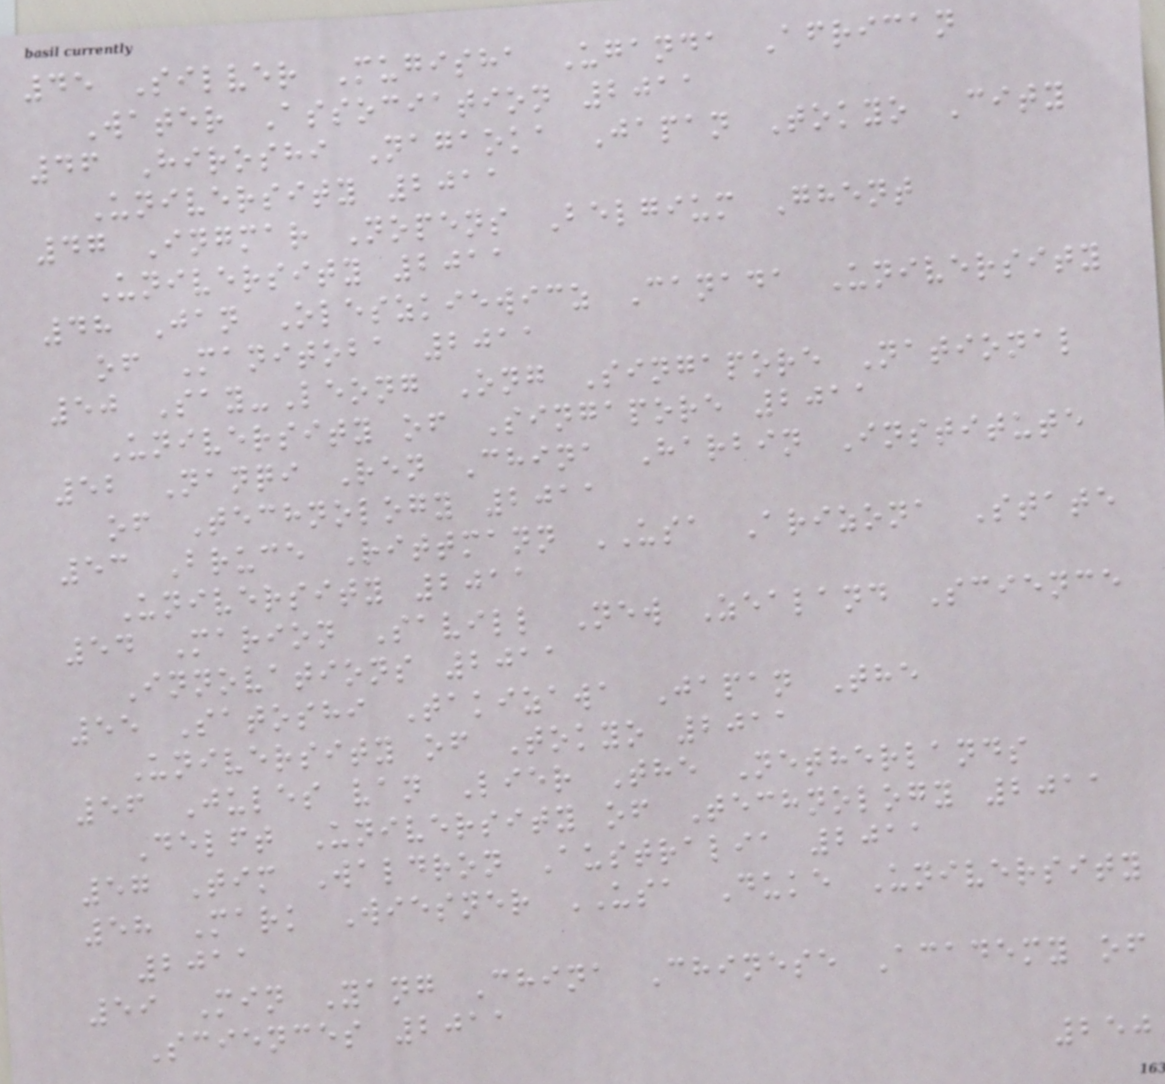45 Silver Mugisha Uganda African
Water Association 2011
46 Hiroshi Nagaoka Japan Tokyo City
University 2011
47 Ingmar Nopens Belgium Ghent
University 2011
48 Jan Oleszkiewicz Canada University
of Manitoba 2011
50 Say-Leong Ong Singapore National
University of Singapore 2011
52 Nanqi Ren China Harbin Institute
of Technology 2011
53 Bruce Rittmann USA Arizona State
University 2011
54 Marion Savill New Zealand Science
Innovations 2011
55 Satoshi Takizawa Japan The
University of Tokyo 2011
56 Jules van Lier The Netherlands
Delft University of Technology 2011
57 Tim Waldron Australia 2011
58 Mark Wiesner USA Duke University
2011
59 Min Yang China Chinese Academy of
Sciences 2011
250
